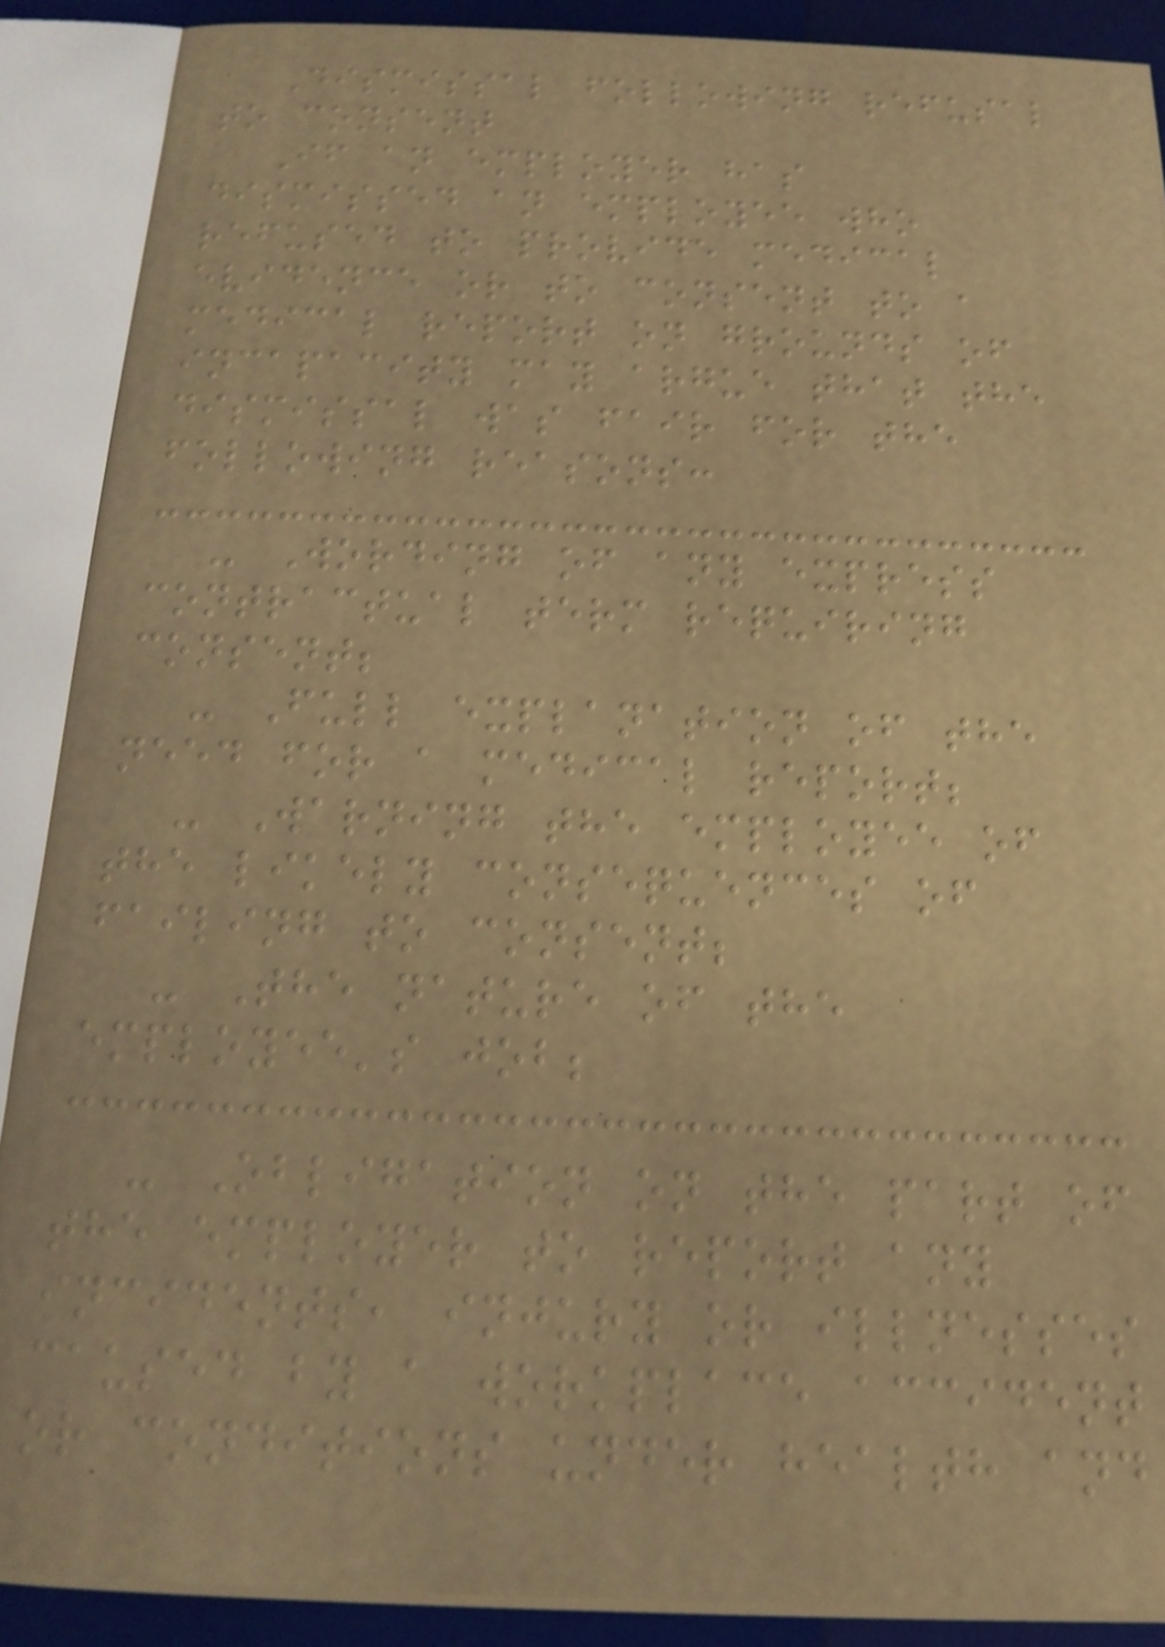Dismissal following refusal
to consent
If an employer has
dismissed an employee who
refused to provide medical
evidence or to consent to a
medical report on grounds of
incapacity may argue that the
dismissal was fair for the
following reasons:
- Wording of any express
contractual term requiring
consent;
- Full explanation of the
need for a medical report;
- Warning the employee of
the likely consequences of
failing to consent;
- The nature of the
employee's job;
- Obligation on the part of
the employer to report any
incidents, injury or illnesses
caused by a workplace accident
or conditions under health and
